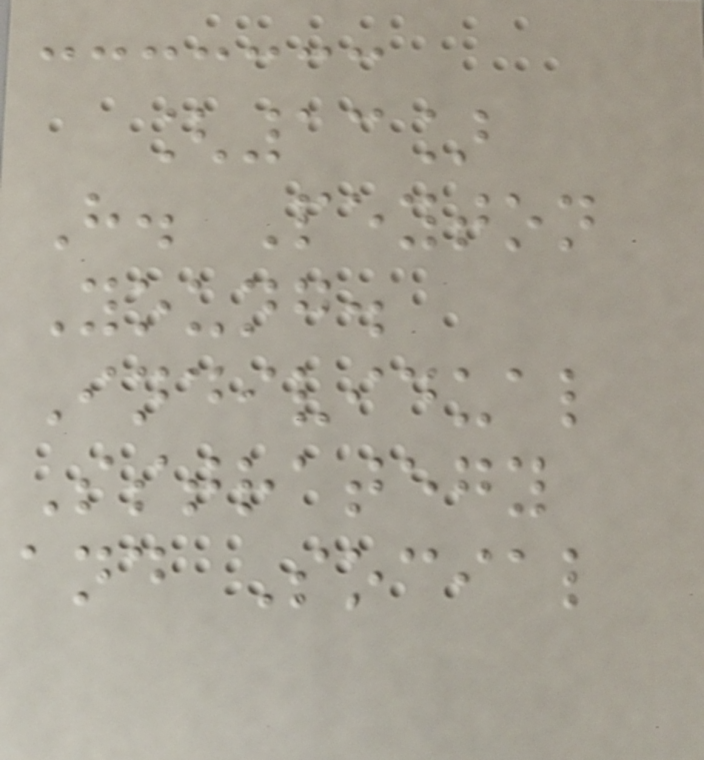[13]
H. Peyton
Young.
Individual
Sstrategy
and Social
